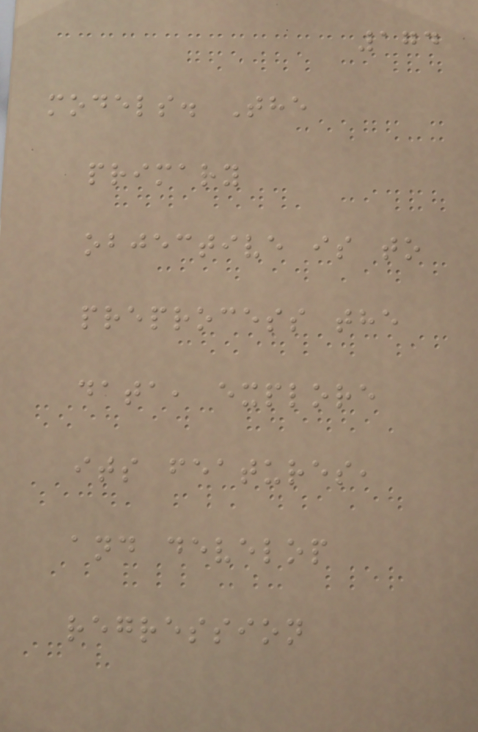174
models. The
primary
objective is to
preprocess the
data, explore
its features,
and develop
regression
